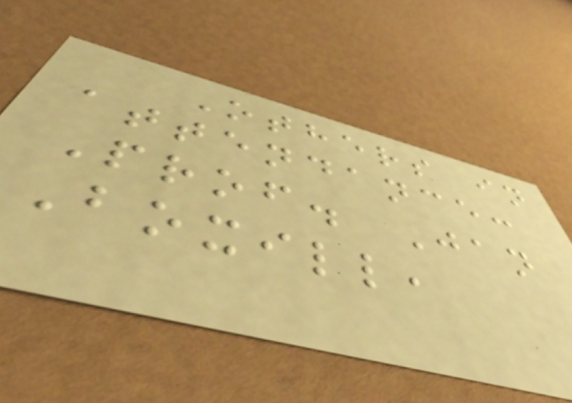Others in
attendance:
Prof. Jan
Boxill,
